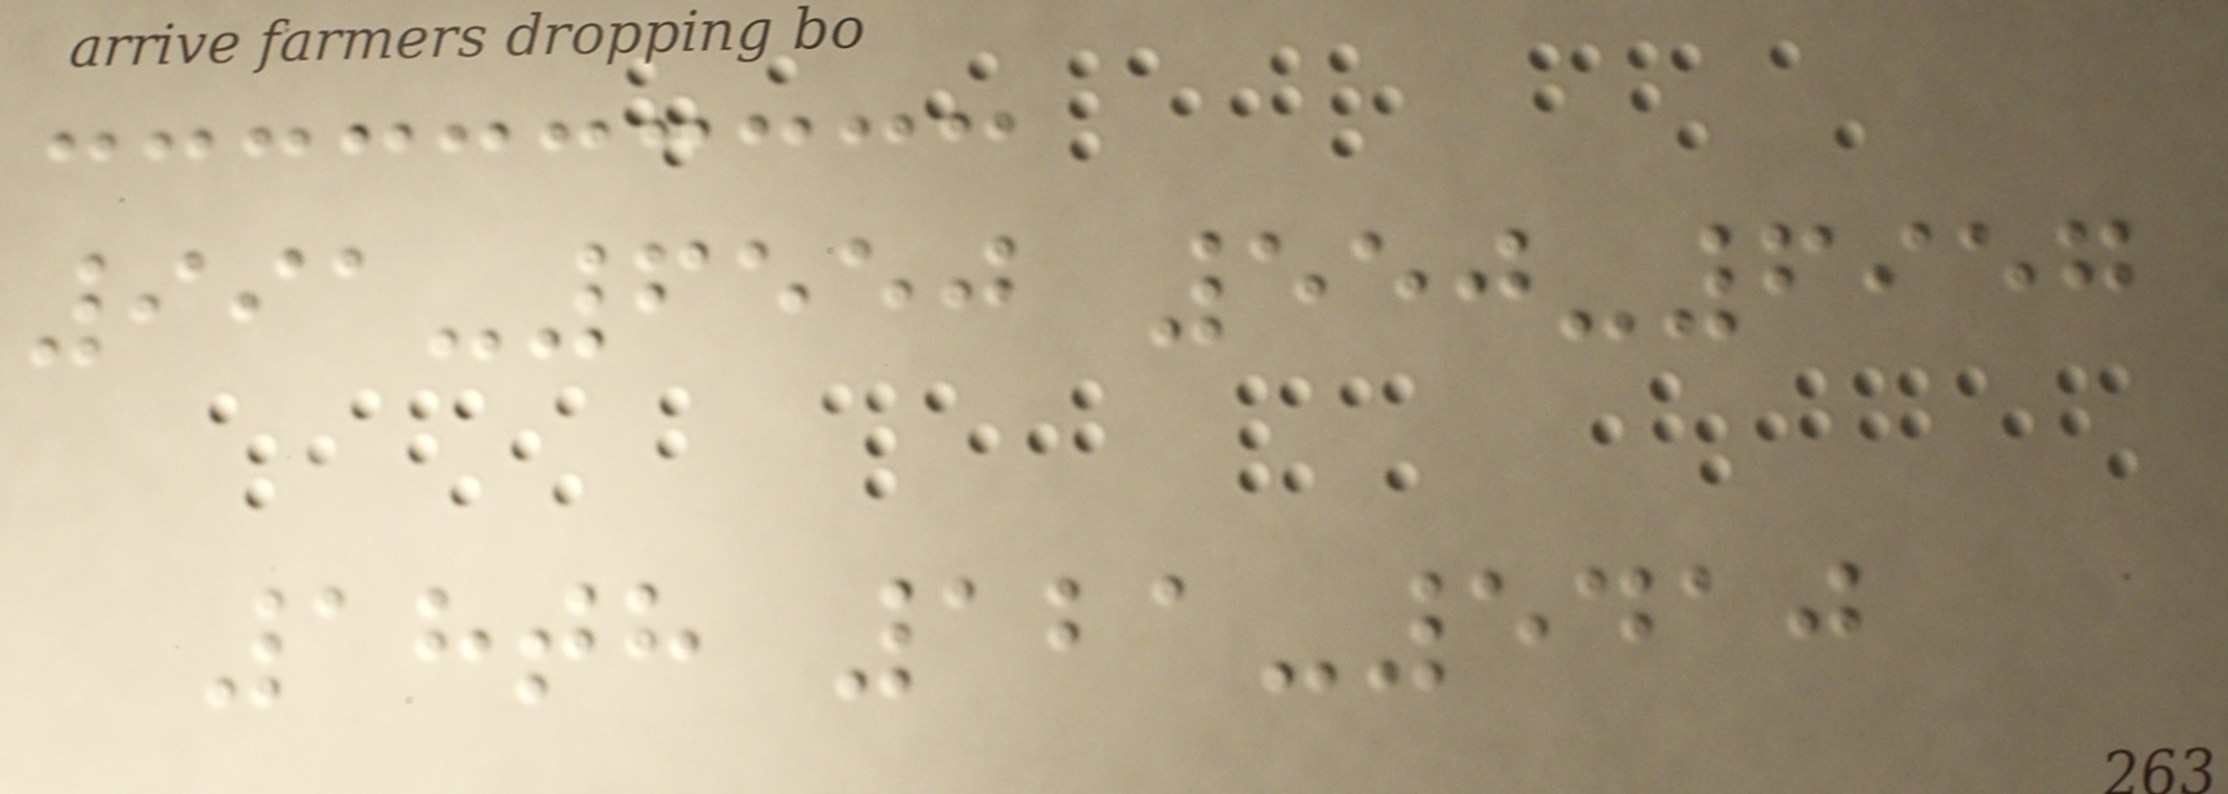991-6550 550-6957
18th 121-5410
